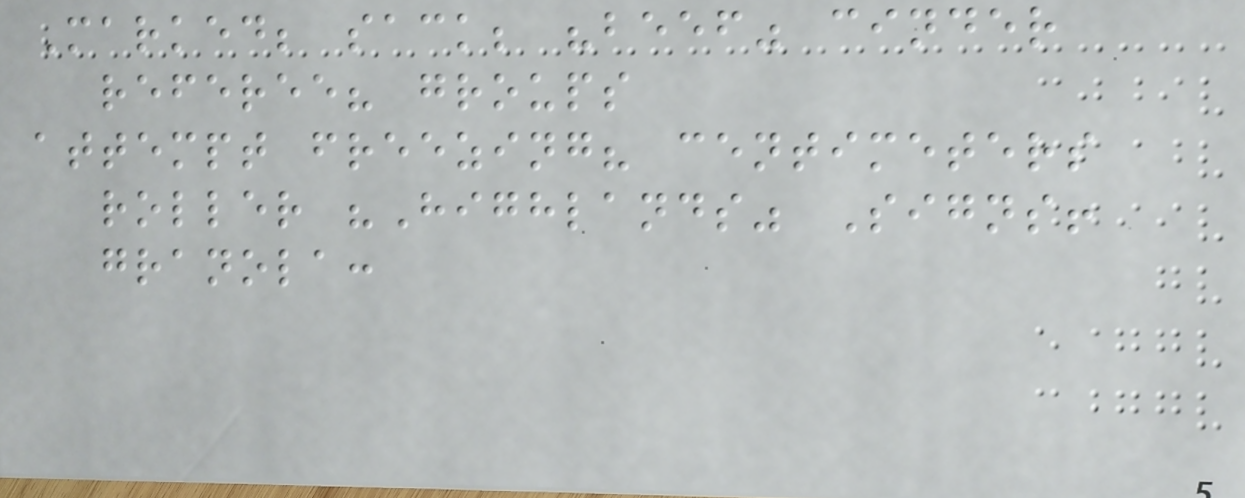Marked; sack; "beef" cinder
referee? groups
attempt freezing? centimeters
roller "Highlands" Signs!
granola:
